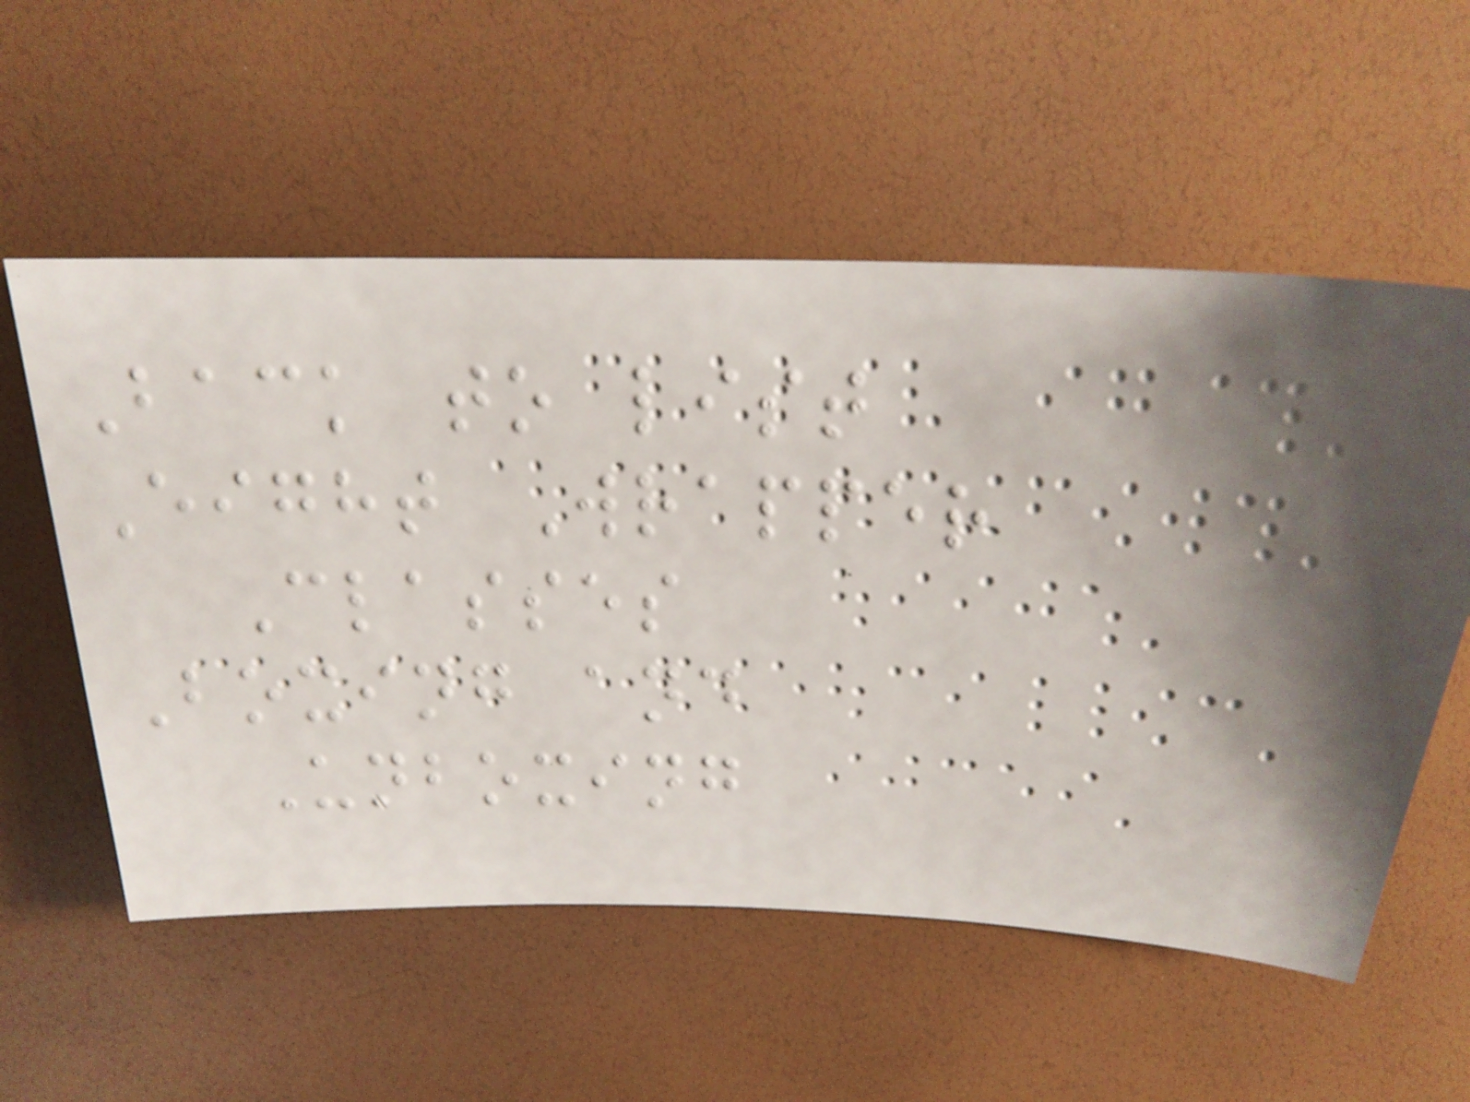Back to list
Eight Wrapper
Classes
Boxing and
Unboxing
